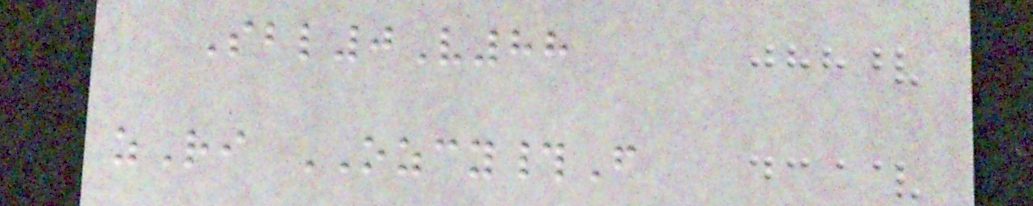Sbl0V88
zRi OZCY#F
